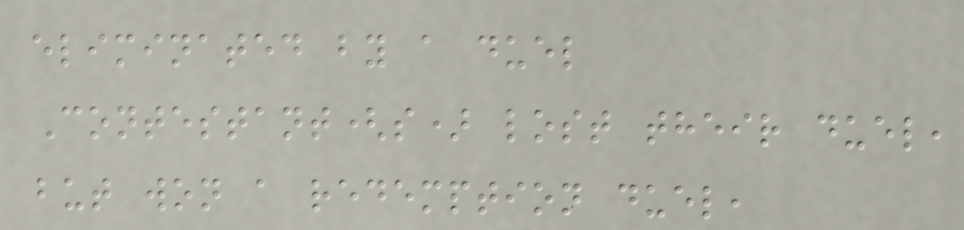eliminated by a duel
Contestant(s) lost their duel,
but won a redemption duel,
